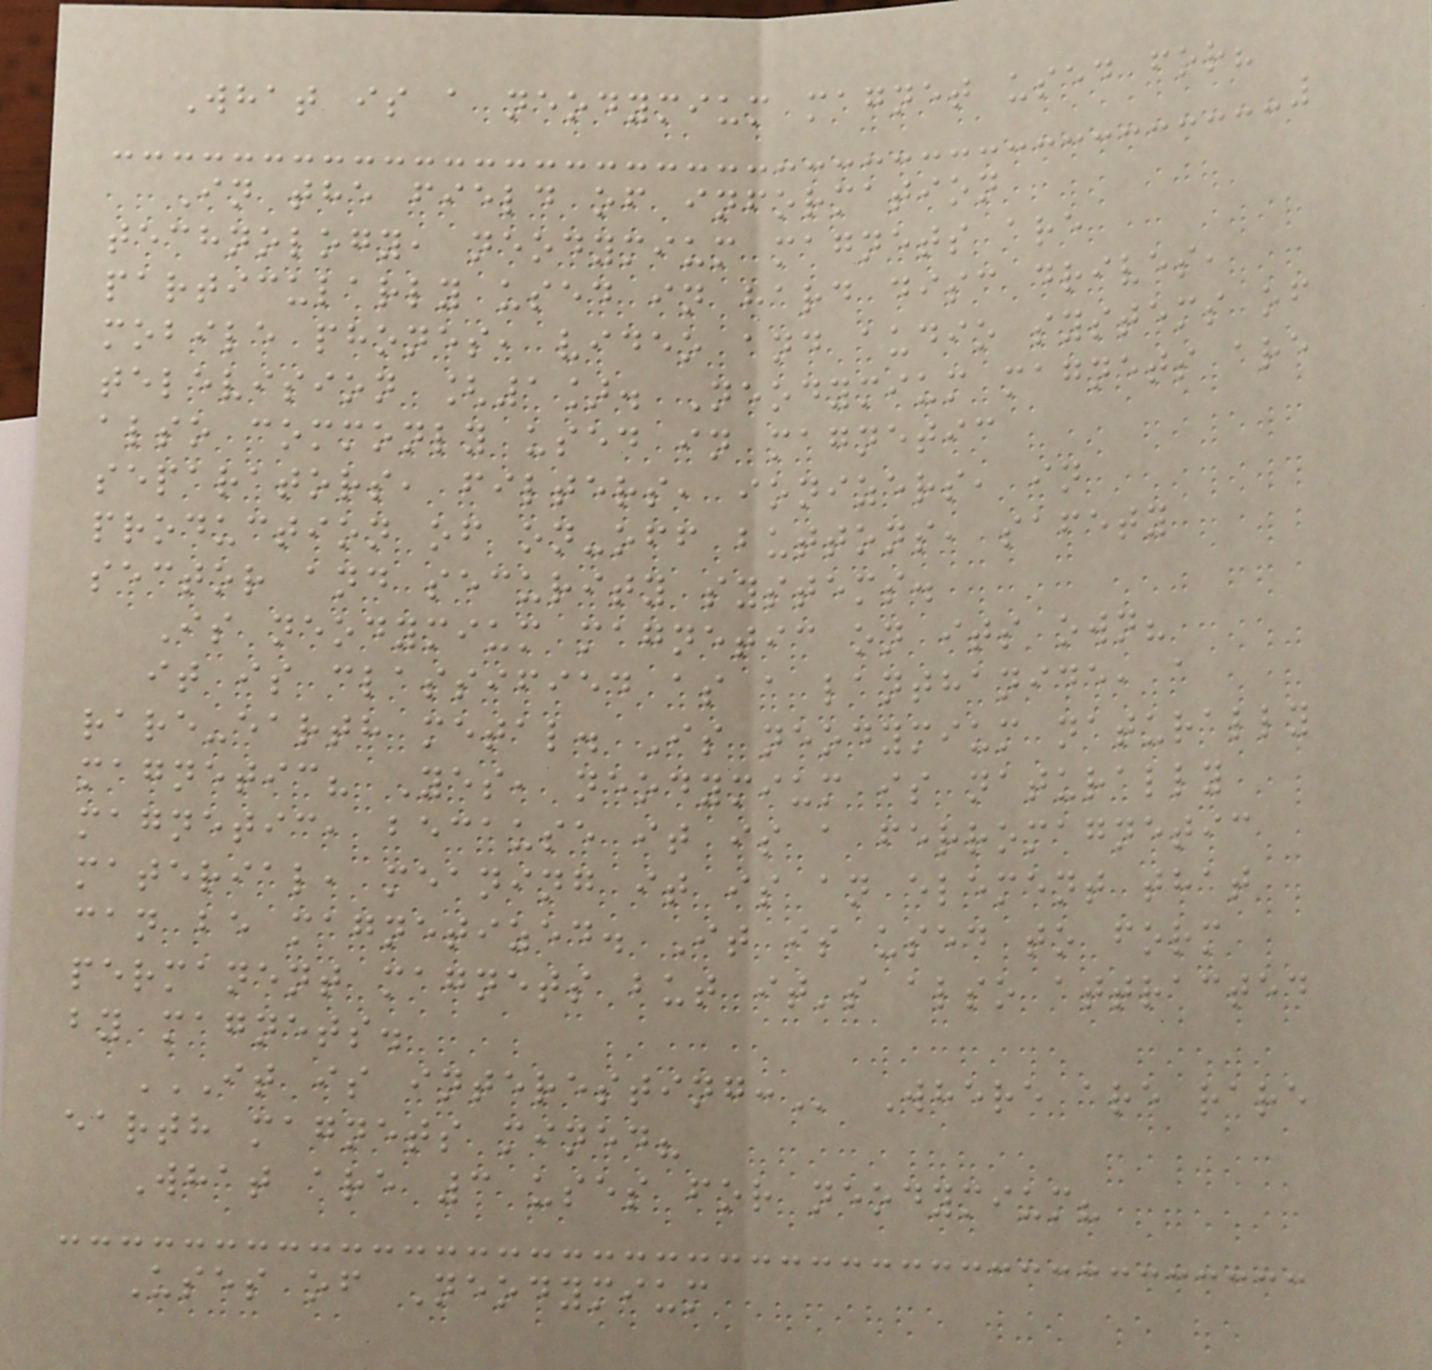What is a neodymium magnet used for?
In the field of information
technology, neodymium magnets are
particularly used in hard disc drives,
mobile phones, video and audio systems of
television [1]. Neodymium magnets are
also commonly used in magnetic
separators, filters, ionizers, in
production of on-off buttons, safety
sector and security systems.
Is neodymium magnetic on its own?
it is classified as a lanthanide, a
rare-earth metal. Is neodymium naturally
magnetic? Yes, neodymium is naturally
magnetic, because it is a ferromagnetic
material, meaning it is an element that
can be magnetized. It is used to form
permanent magnets but it's also attracted
by magnets.
IT IS INTERESTING: Where are rare
earth magnets mined?
What are 3 uses for neodymium?
Uses of Neodymium
